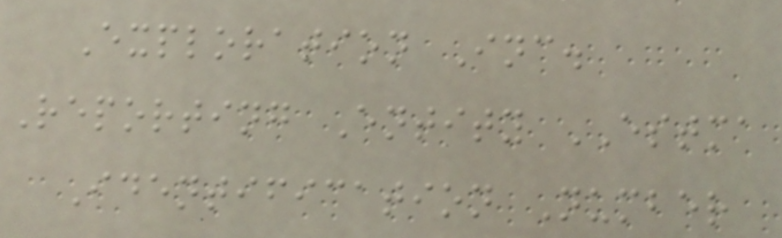Exploration Inc.
Reporting Entity ESTMA
Identification Number
